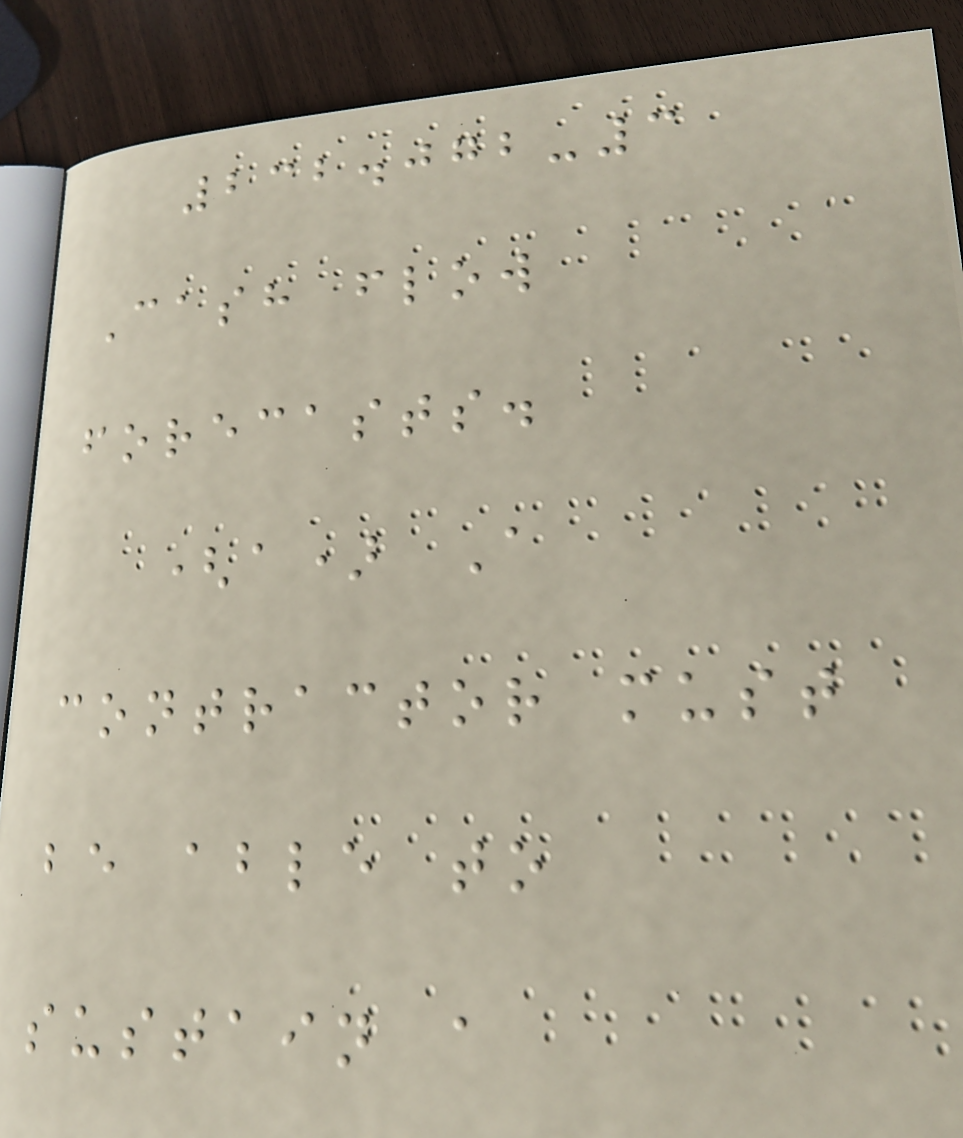232.072-3
Cash flow
forecasts.
(a) A
contractor must
be able to
sustain a
